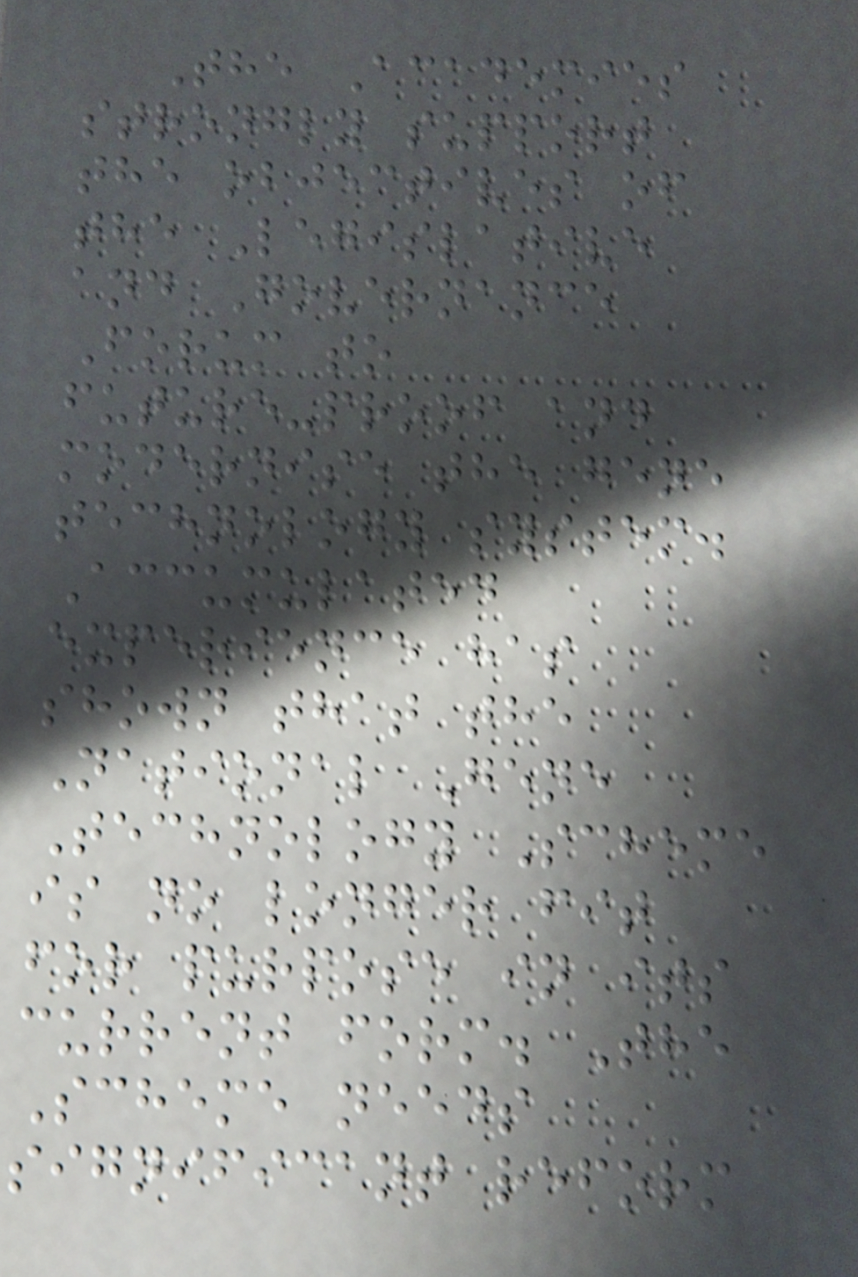The Academies
strongly support
the objectives of
the Legislative
and Governance
Forum to
future-proof and
modernise the gene
technology system.
Accumulated
experience has
shown that the
National Gene
Technology Scheme
is no longer fit
for purpose in its
current form. The
Scheme needs
significant reform
